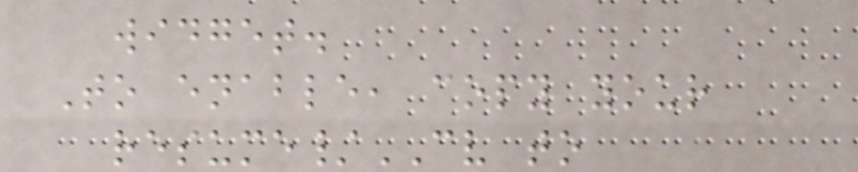widget.
To enable, copy your
resume/CV to
